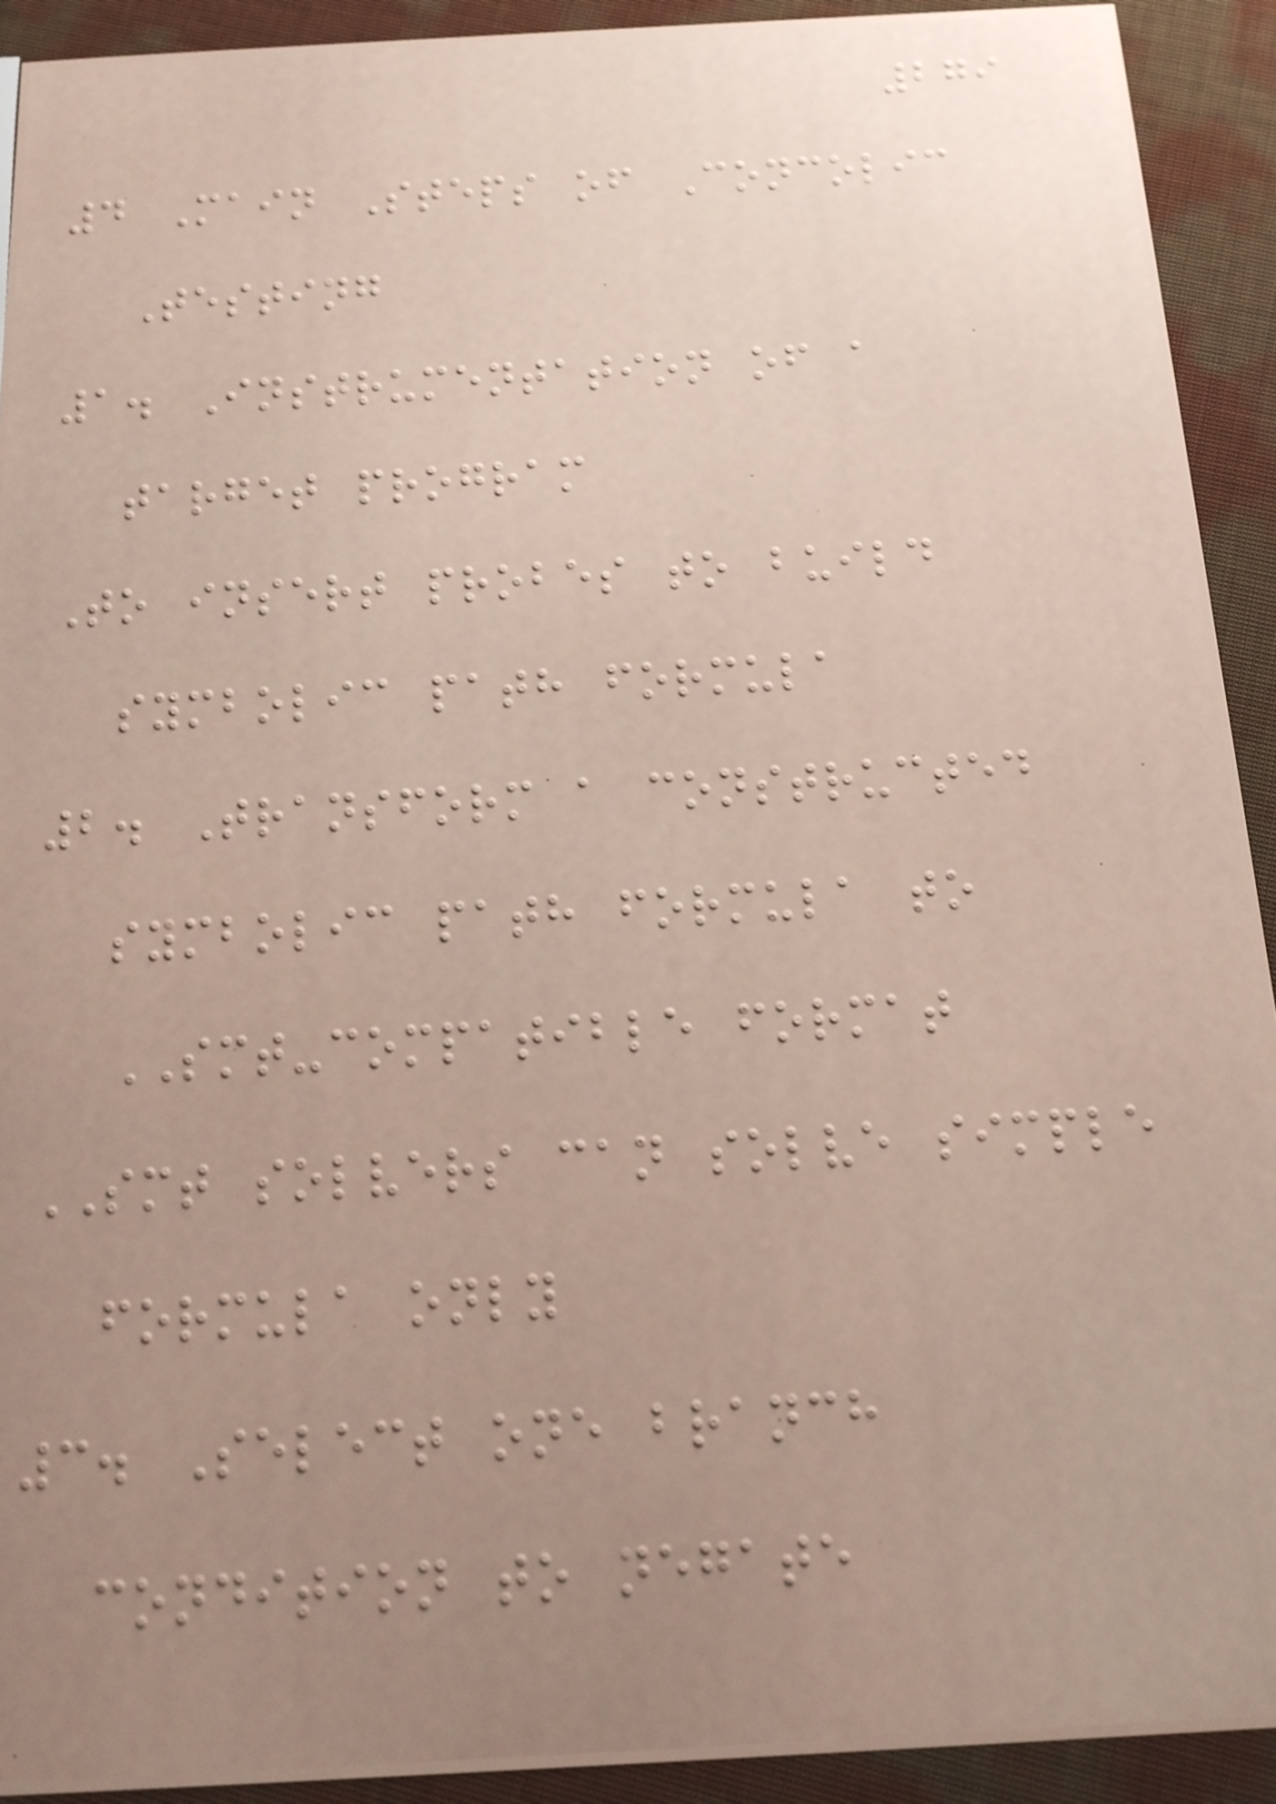279
4 Main Steps of Concolic
Testing
1. Instrumentation of a
target program
To insert probes to build
symbolic path formula
2. Transform a constructed
symbolic path formula to
SMT-compatible format
SMT solvers can solve simple
formula only
3. Select one branch
condition to negate
